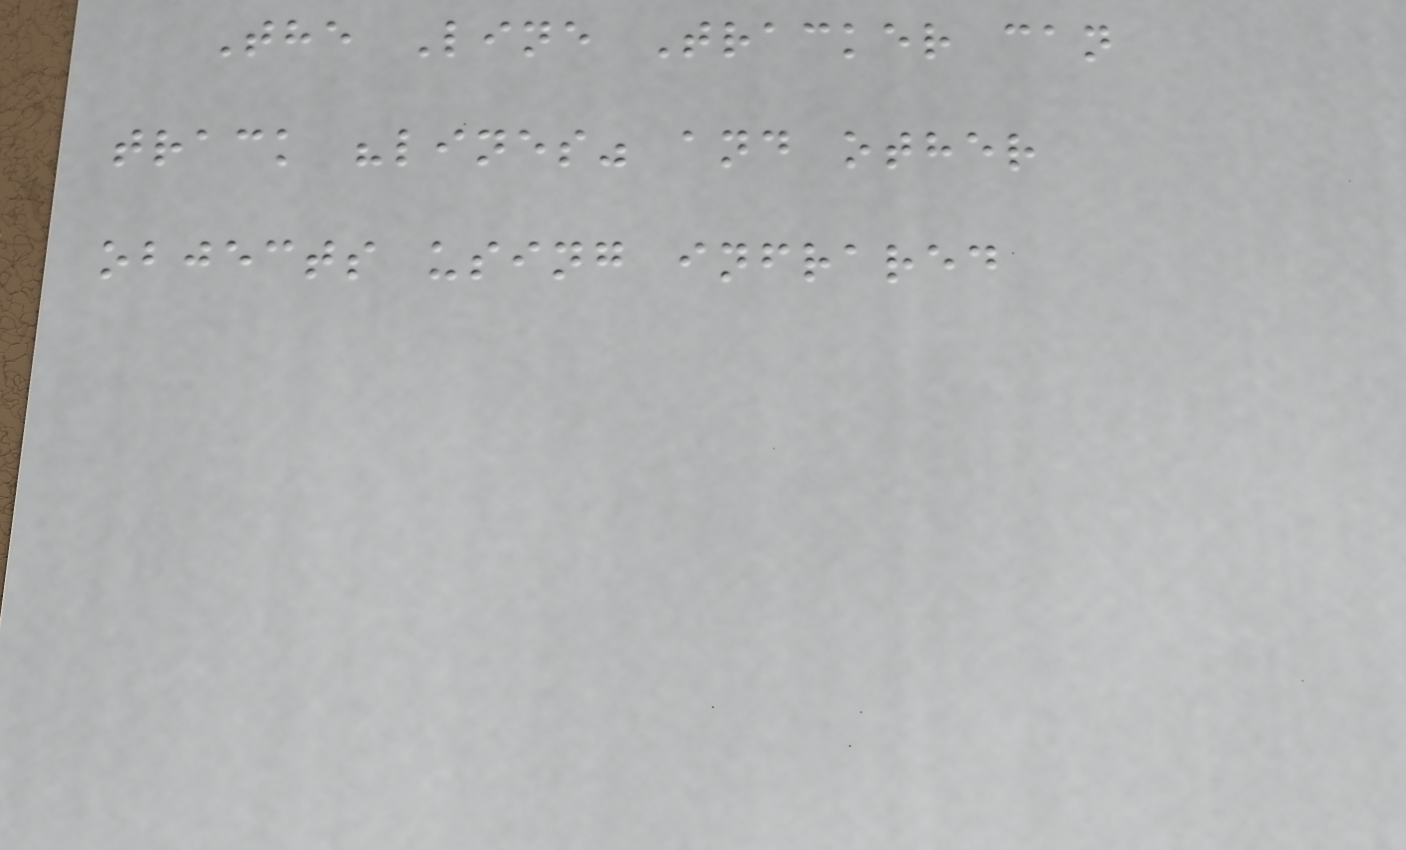The Line Tracker can
track "lines" and other
objects using infrared
